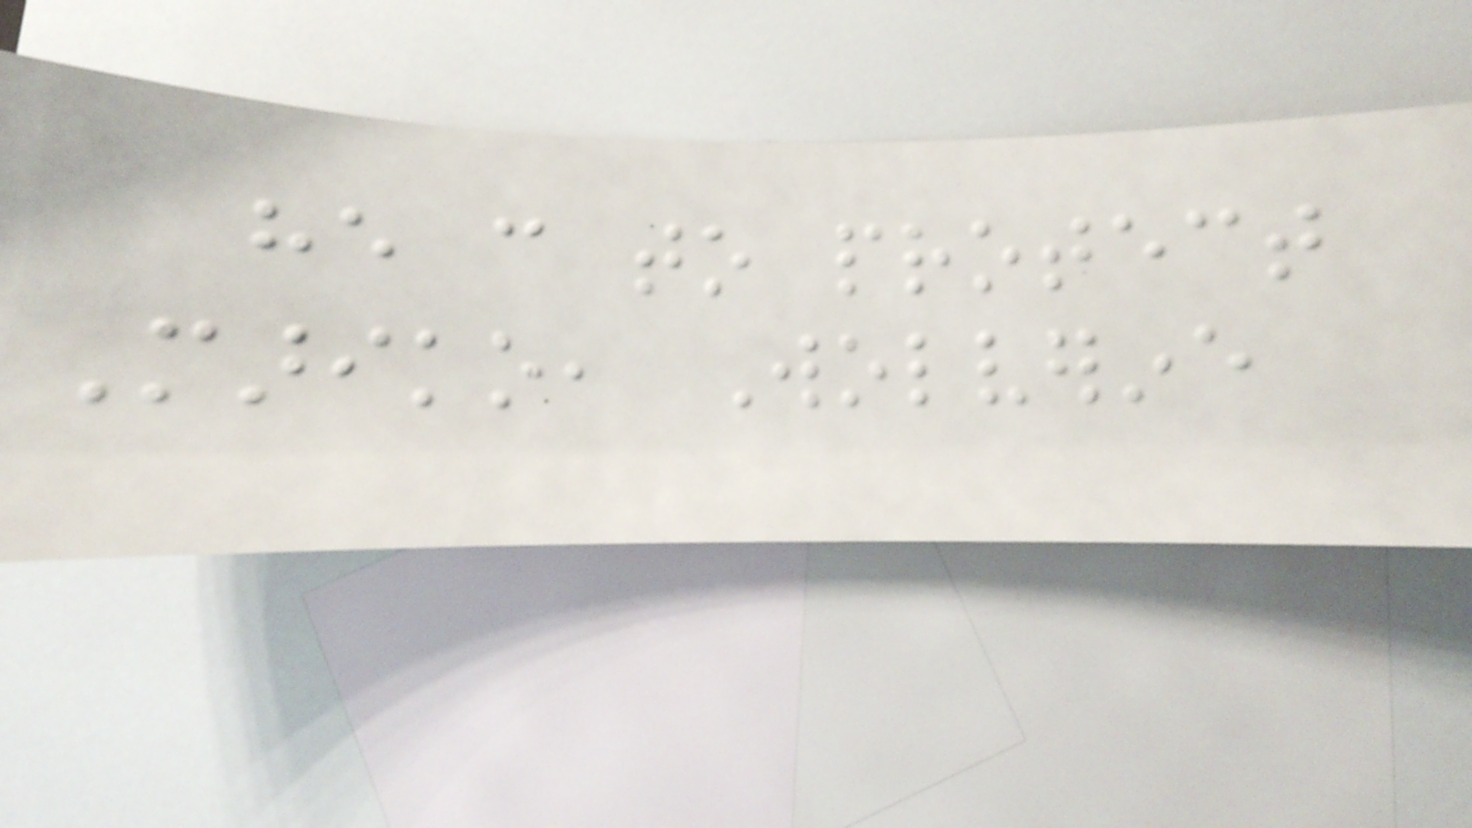he can to protect
Mariko, Wolverine
